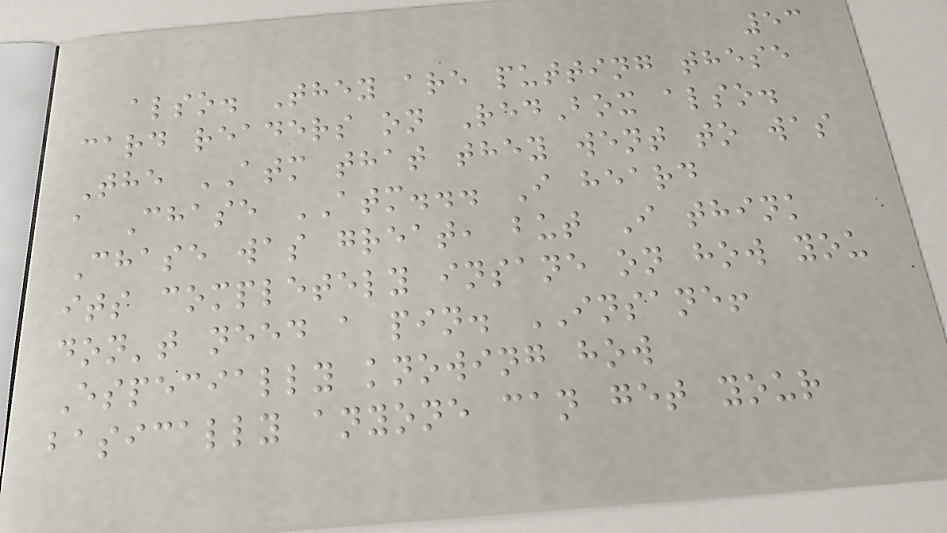53
also. They are putting these
card readers on RedBox also.
The ATM that they went to was
a Chase ATM... I heard
Chase was great, but I think
its completely insane on how you
don't need a pin. INSANE!
Especially knowing how
basically anyone can get your
